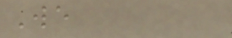We
